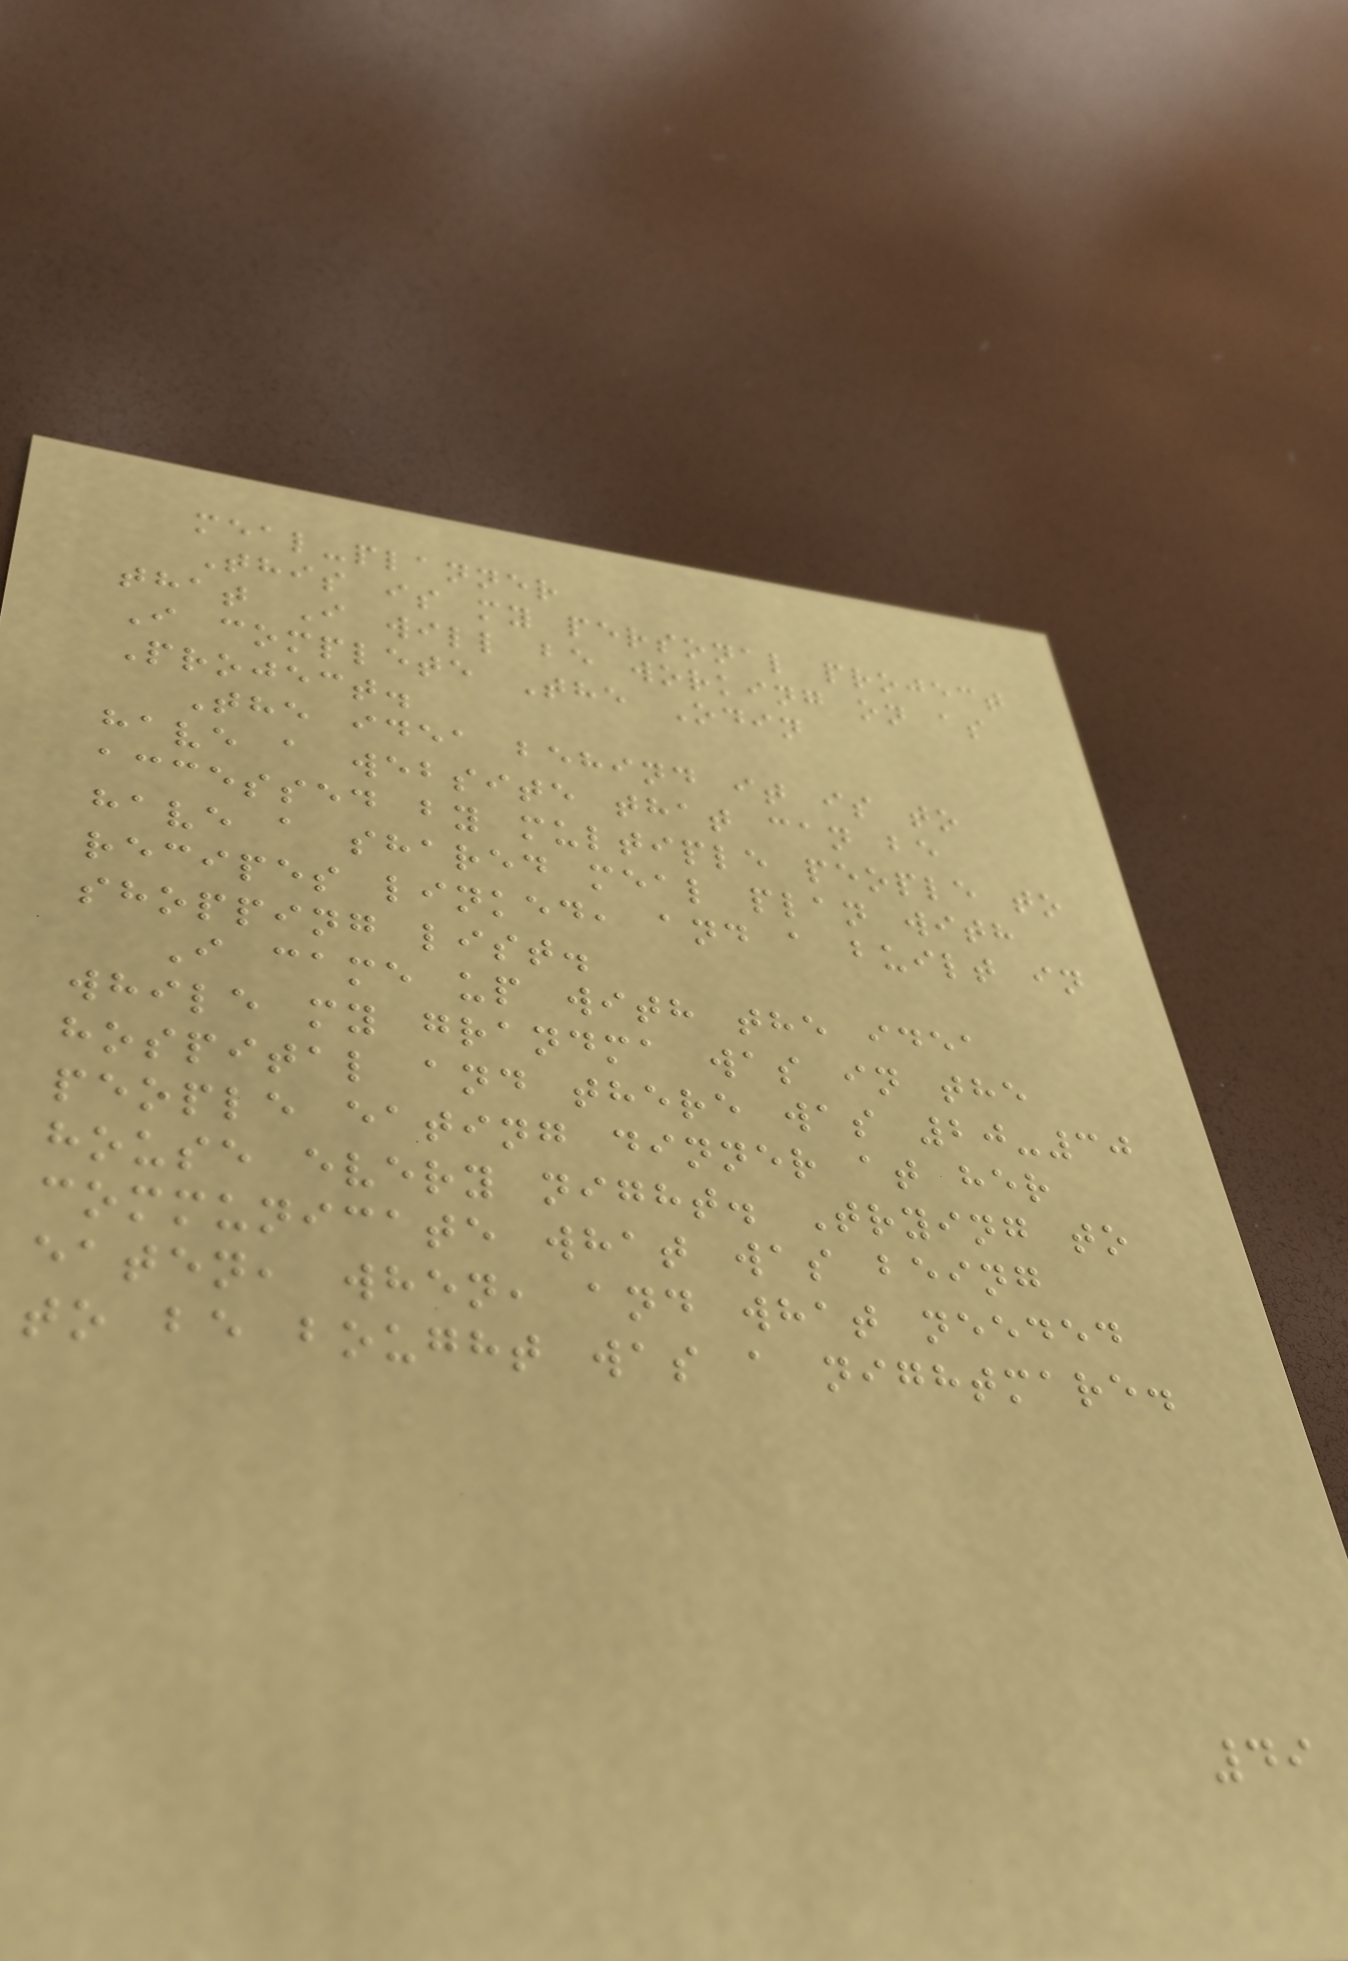meal-planner
This is my personal project
that I will be working on as
I complete The Odin
Project.
The idea behind it is to
have a website that can be
accessed by multiple people to
have a shared meal plan with
recipes linked, and a built in
shopping list.
I came up with the idea
while my grandma was in the
hospital and there was 20-30
people eating dinner at her
house every night. Trying to
communicate what was being
eaten, when, and what needed
to be bought was a nightmare.
49
